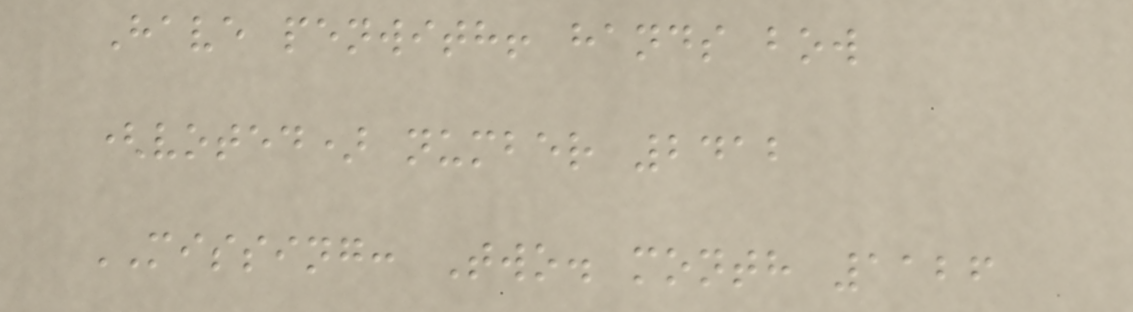Have penwith! hands bow
(voted) number 2412
MISSING: Two. month 1126
